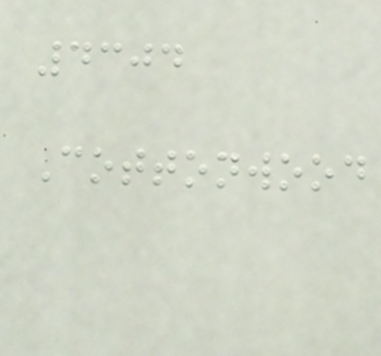4304
Cottonwood
